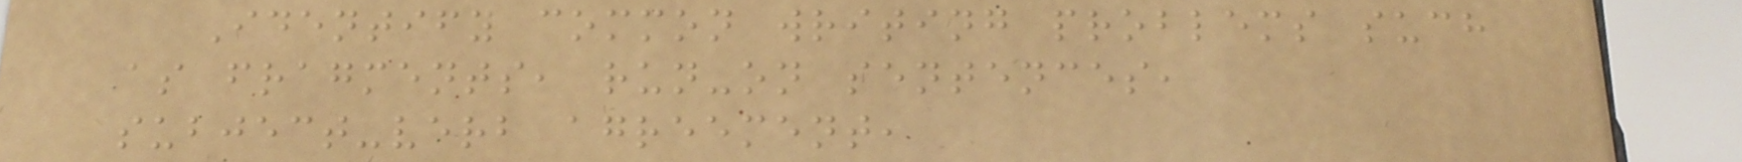Identify common writing problems such
as fragments, run-on sentences,
subject-verb agreement,
